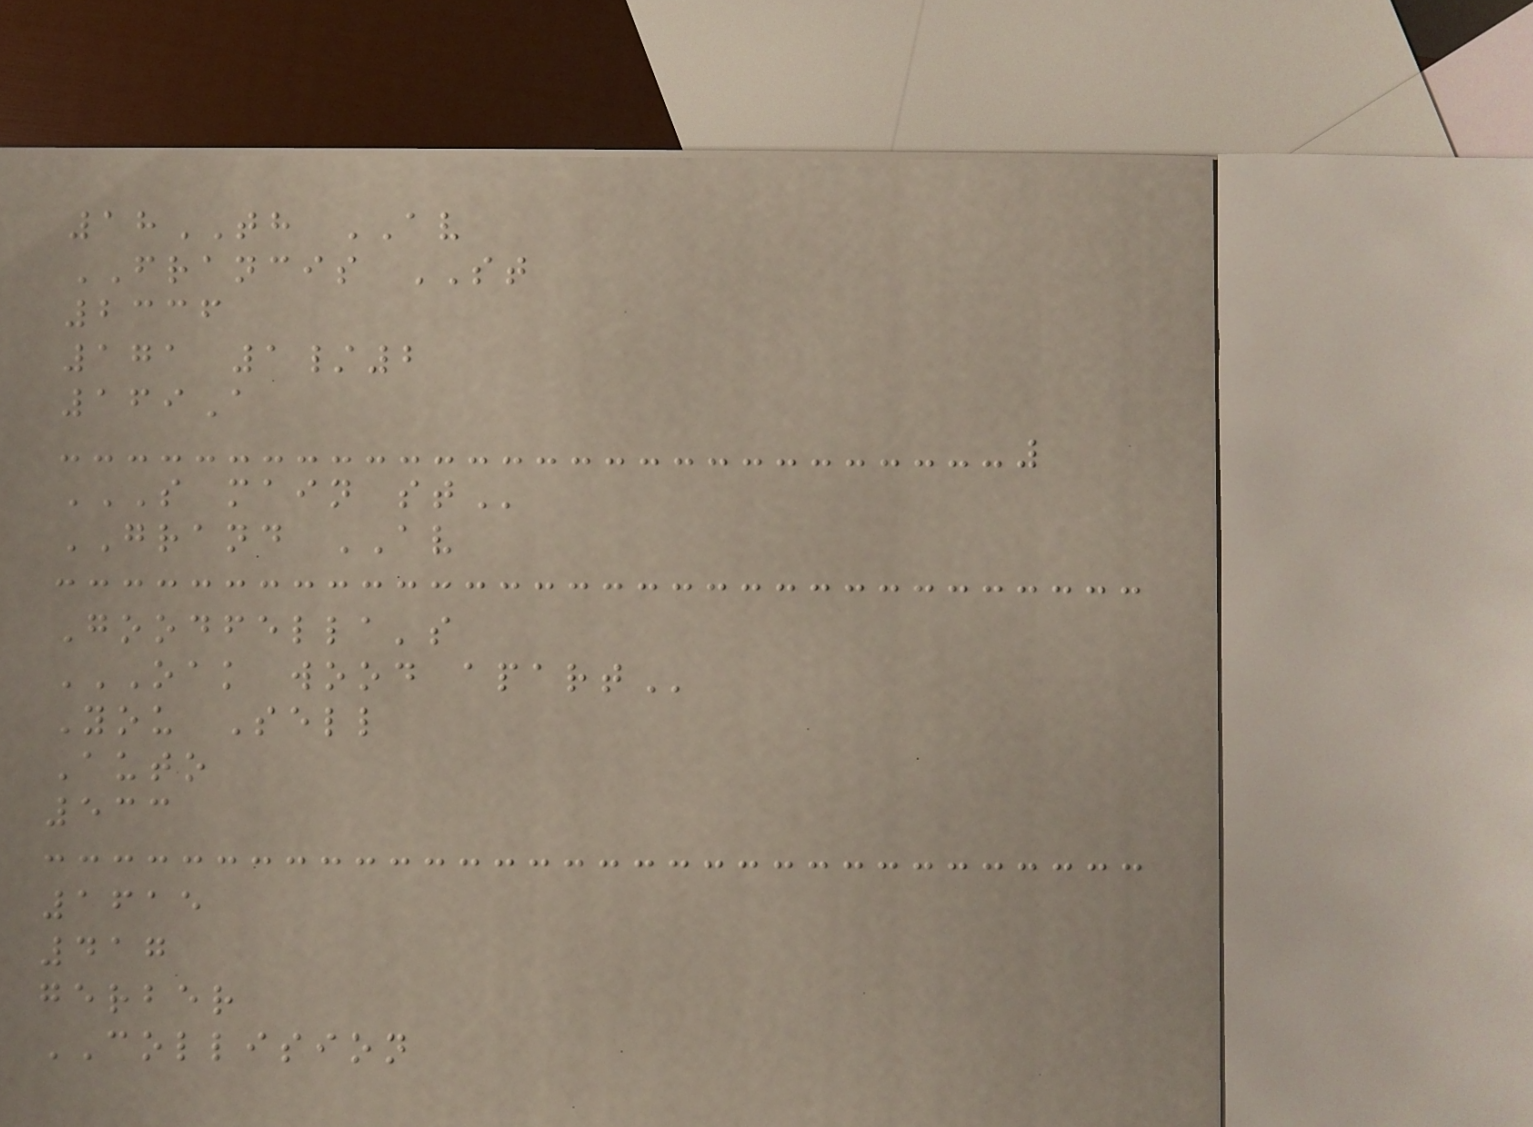18TH AV
FRANCIS ST
2336
171 1/2
169A
S MAIN ST
GRAND AV
Goodfella's
OAK WOOD APART
You Sell
Auto
533
1615
417
gerber
COLLISION
